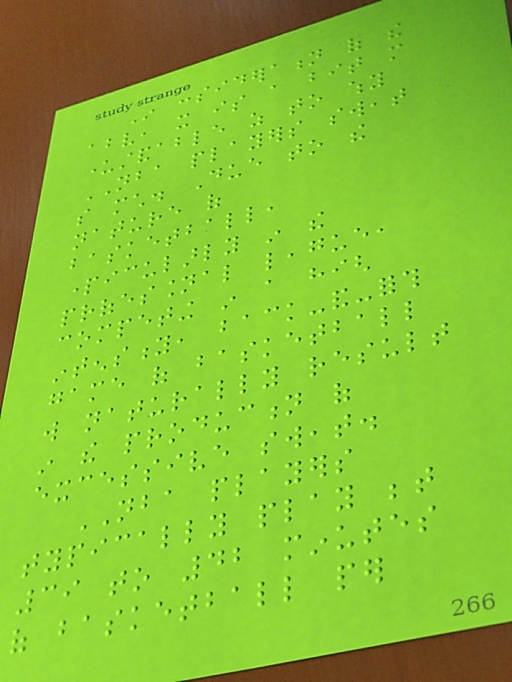In consideration of the
above, it is a bit more
understandable as to why
NBA players sweat
so much. Due to the
nature of
basketball,
particularly in the
professional league,
competing in a high
intensity, back-and-forth
game of basketball
will naturally result
in the production of
excessive sweat.
NBA players
typically play between
39 to 42 minutes
of basketball per
